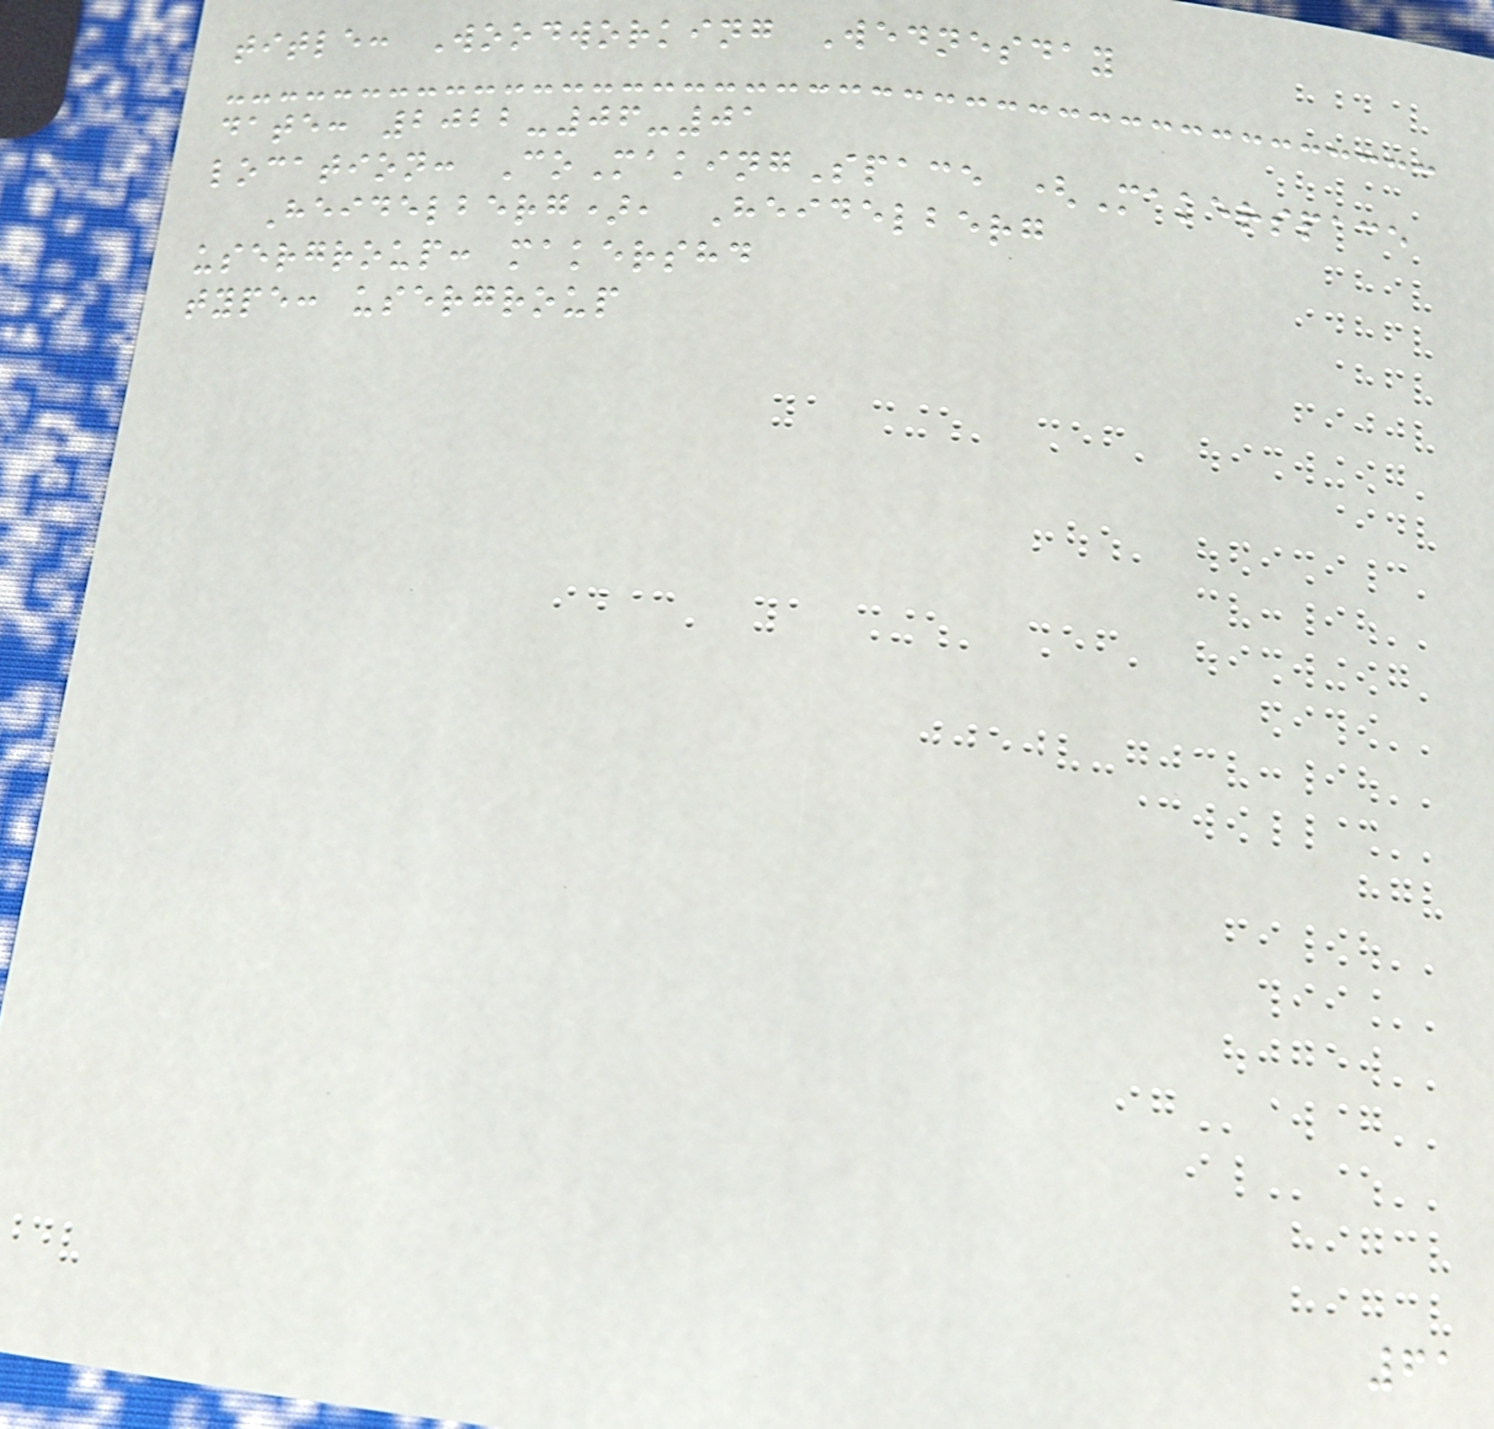title: Woodworking Wednesday
date: 2022-06-01
location: CoMakingSpace (Makerspace
Heidelberg), Heidelberg
usergroup: makershd
type: usergroup
61
